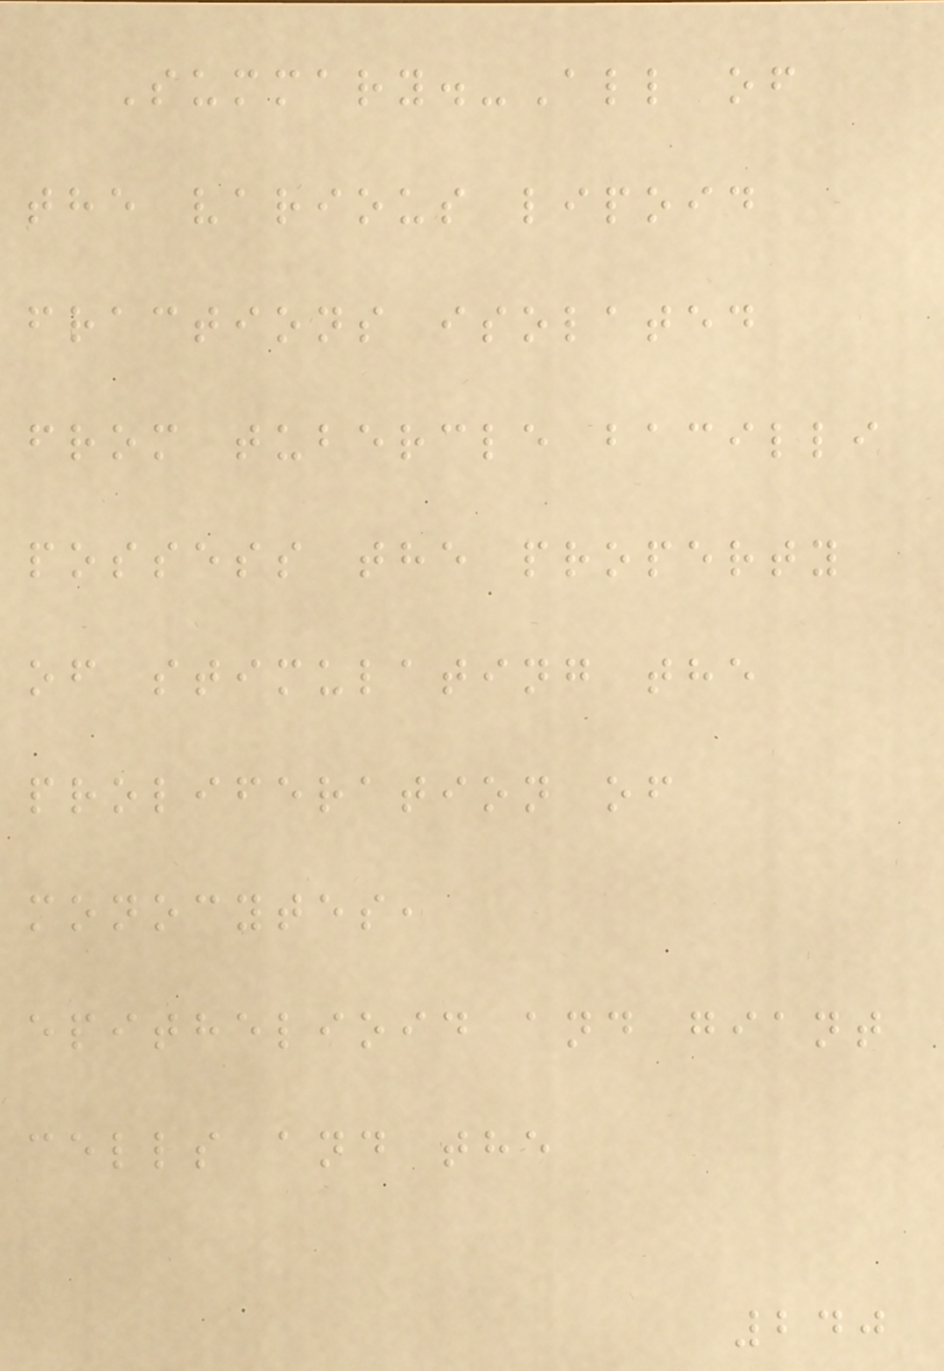Summary.-All of
the various lipoid
fractions isolated
from tubercle bacilli
possess the property
of stimulating the
proliferation of
monocytes,
epithelioid and giant
cells and the
240
